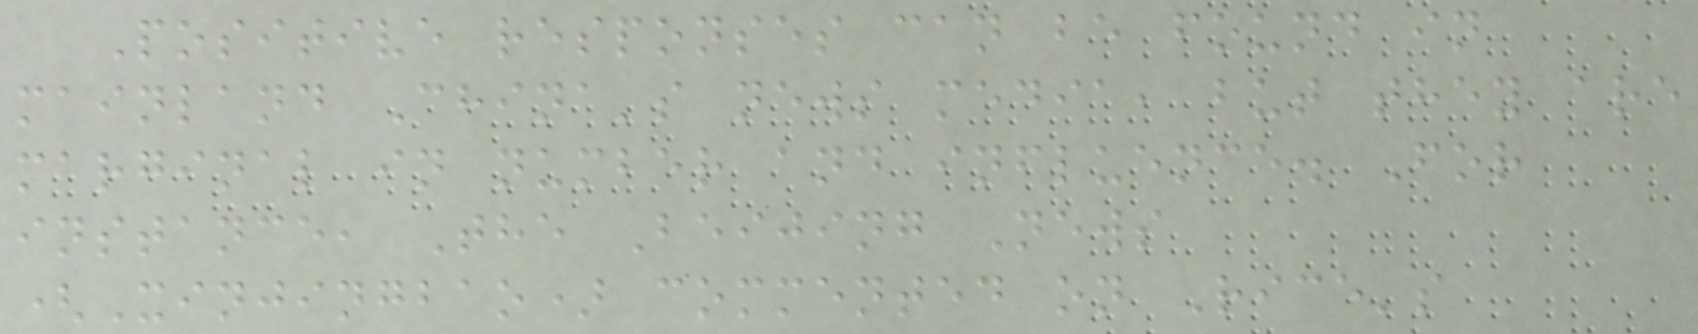Positive responses can be found in
mainland China's news media, but they are
marginal in number and influence. For
instance, The Beijing News
(Xinjingbao) commented on Rice's
